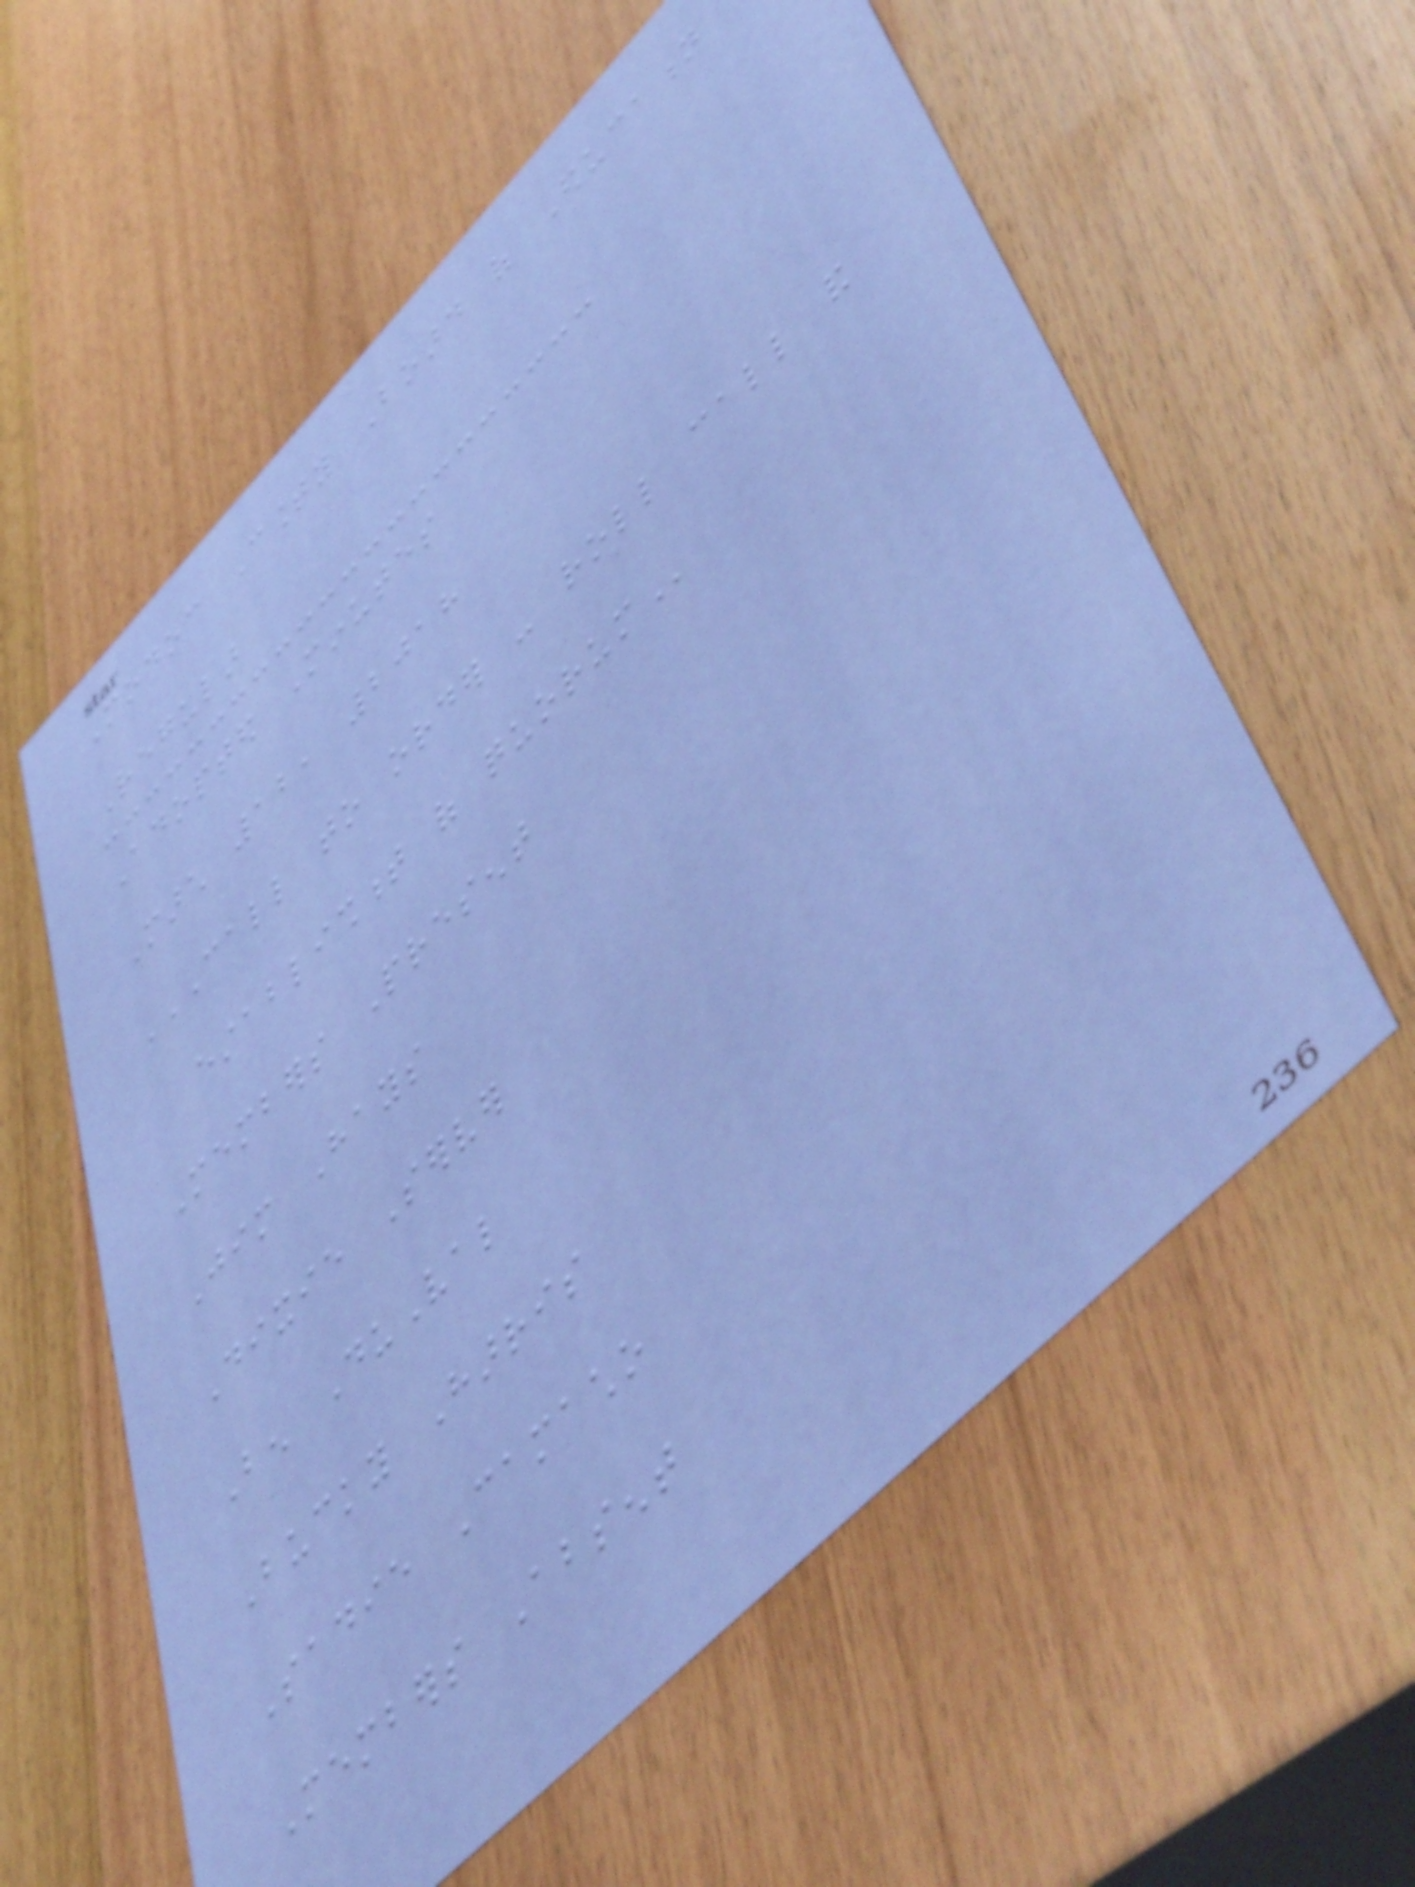Modoc County Board of Education
Regular
Adopted Minutes
March 12, 2018
CALL TO ORDER - ROLL CALL AND
ESTABLISHMENT OF QUORUM
Members Present
Jim Hays
Dixie Server
Ben DuVal
Bucky Harris
Sadie Camacho
Members Absent
